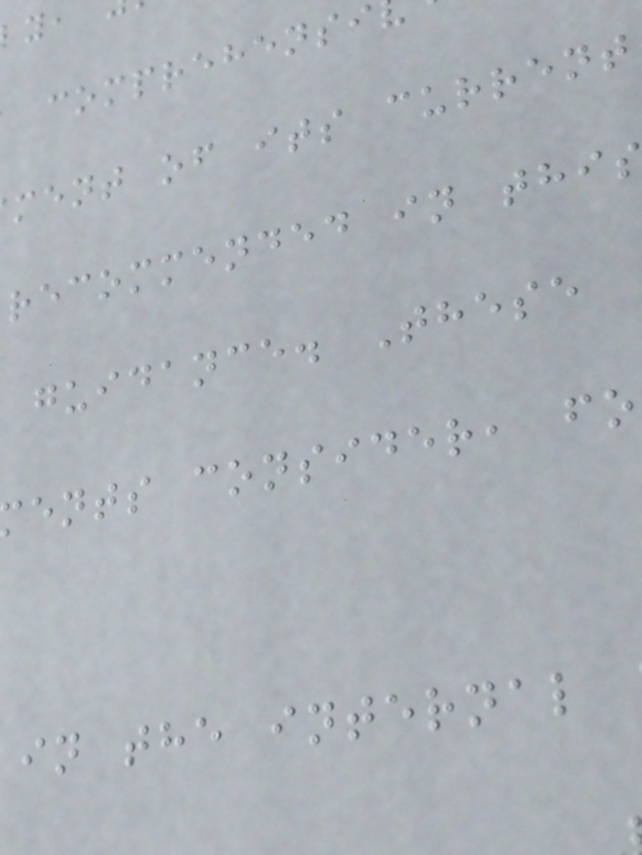comprehensi
ment of its current
recommended in thi
guidance. These
ents consider, fo
in the internal
